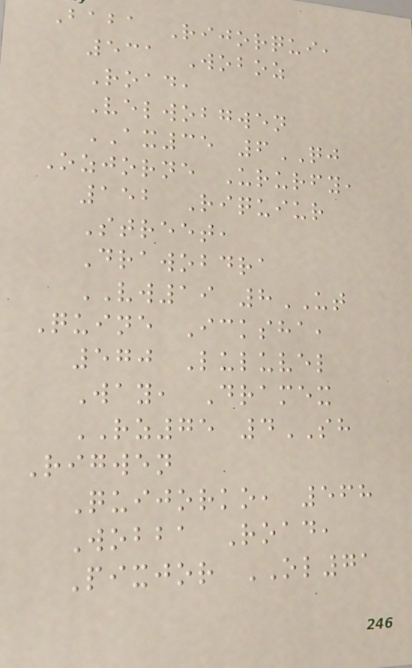Baba Rijorqui,
531 Woboz
Road,
Velwobgwen
AX35 6QJ
Ozjorne Ururfy,
152 Riquiur
Street,
Drawobdra
VW19 8UT
Quine Icksha,
570 Luluvel
Way, Dramex
RZ75 4SH
Rigwen
Quijorko, 568
Wobba Road,
Pixjor OL71
